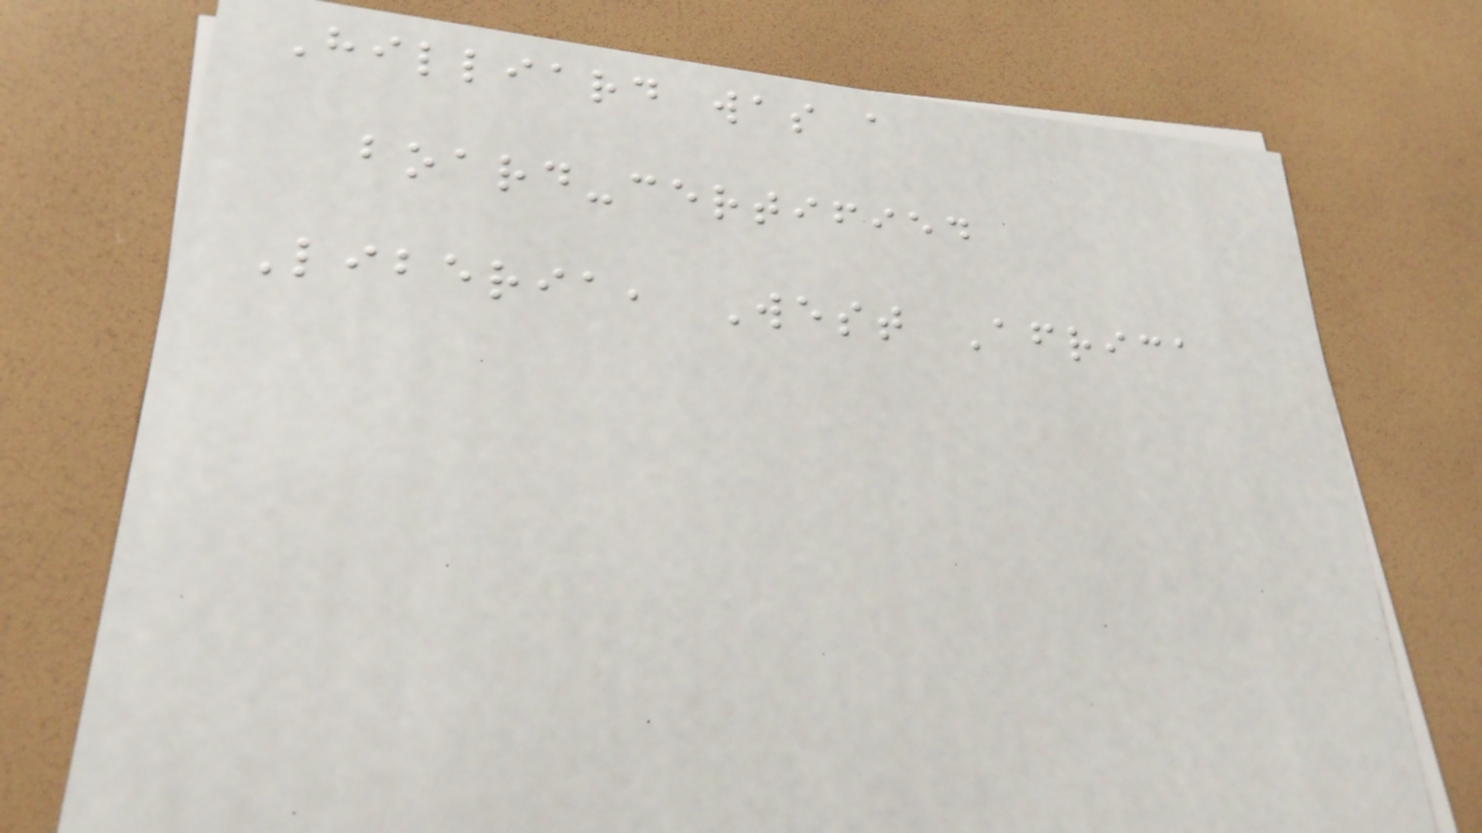Hilliard was a
board-certified
Liberia, West Africa
